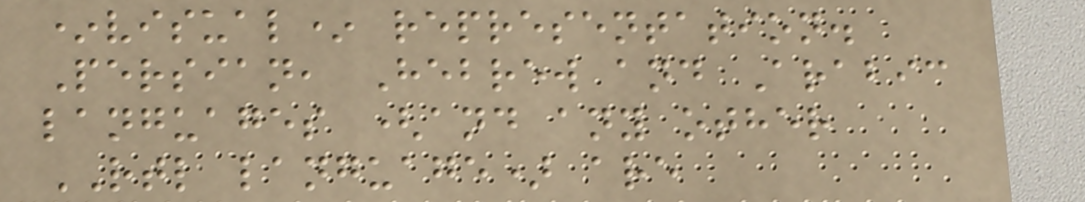*visual* representation.
Persian, Hebrew and Arabic
languages (and any other
RTL language) are
